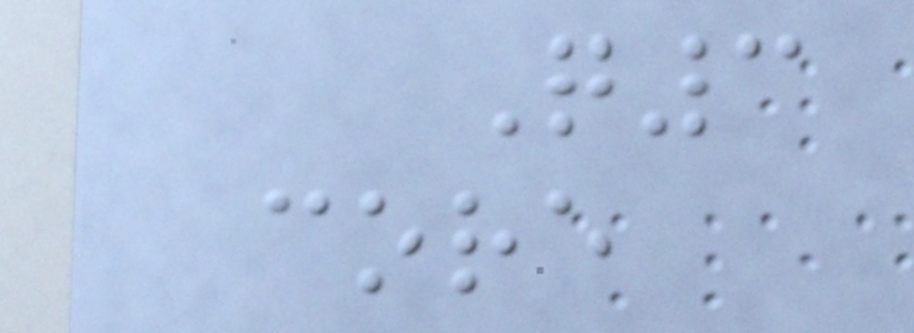Q3
core
